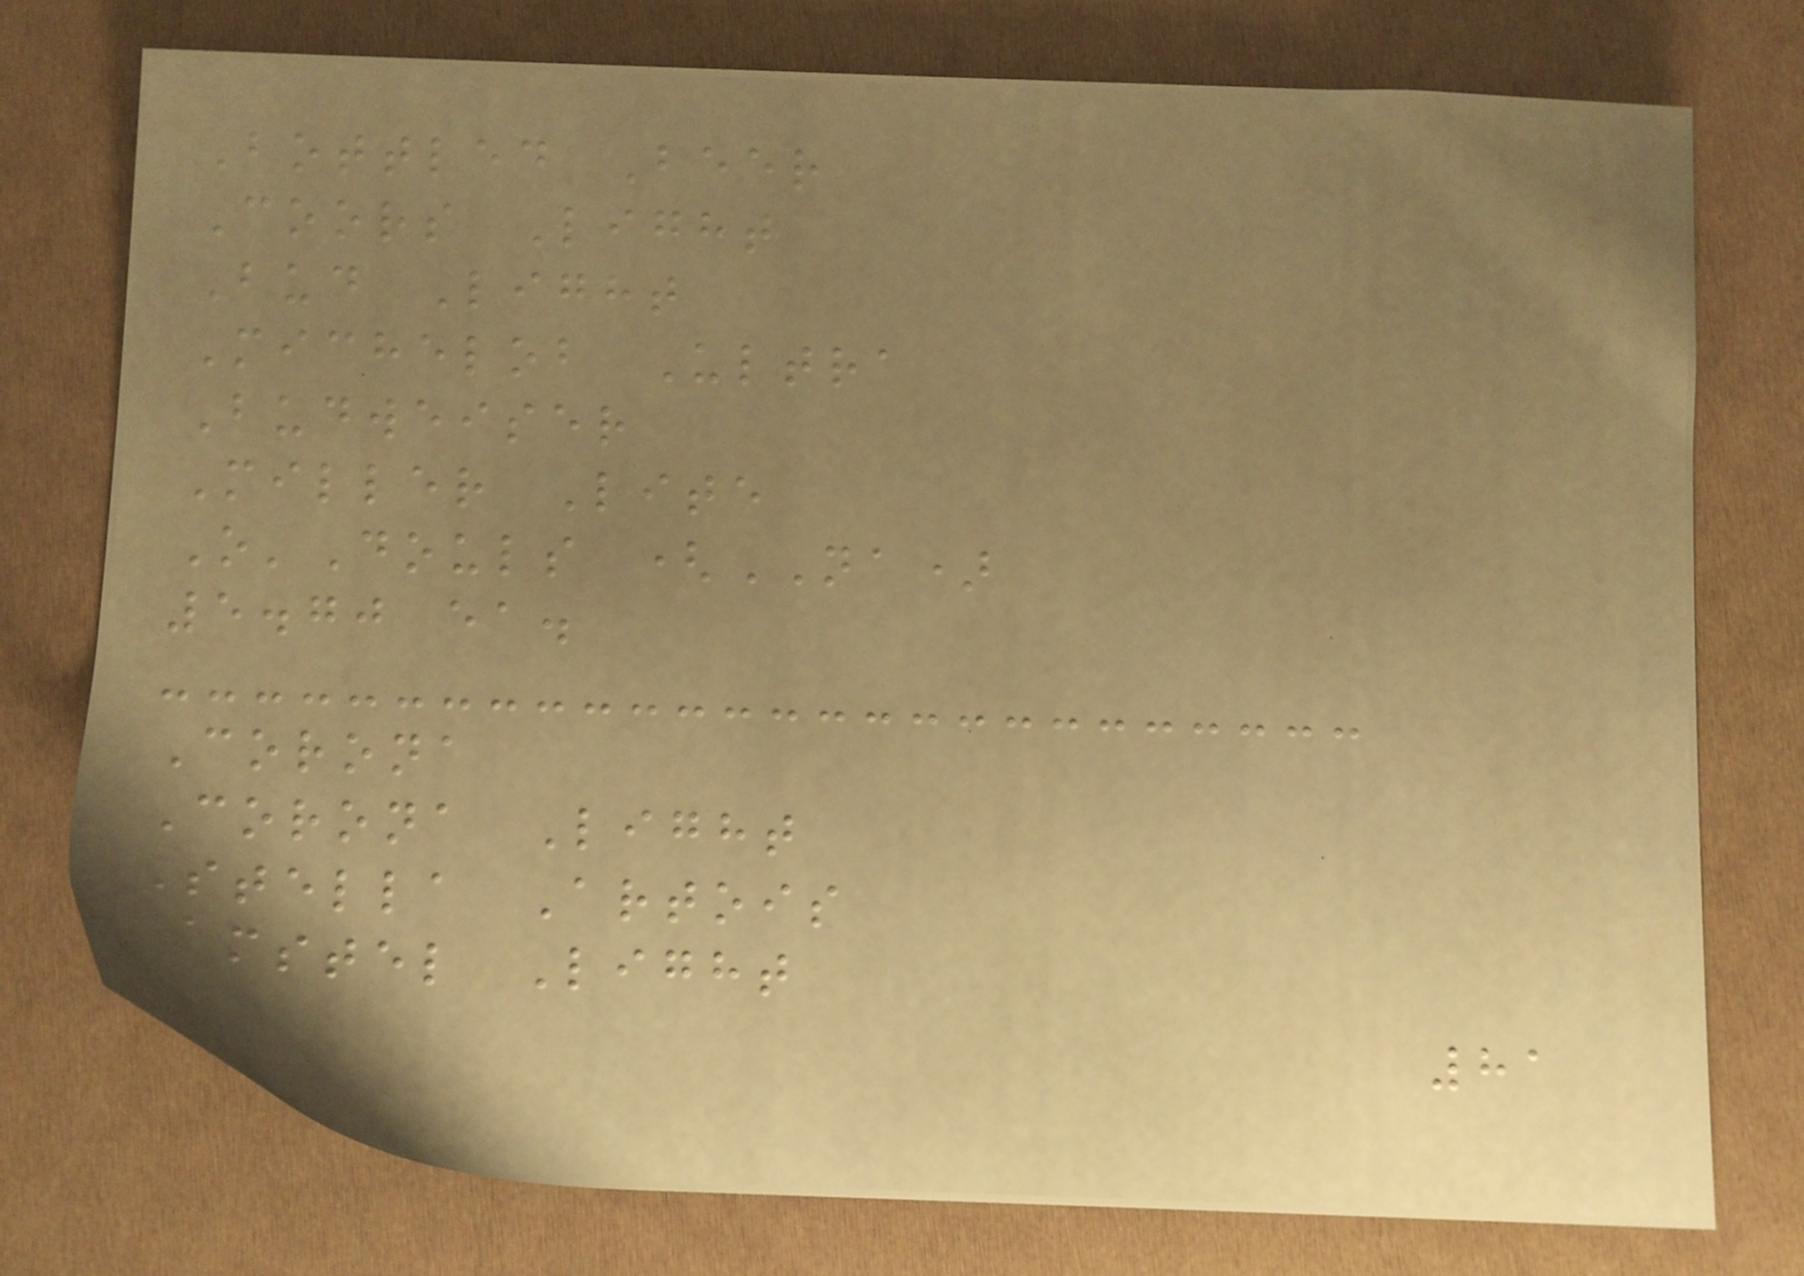Bottled Beer
Coors Light
Bud Light
Michelob Ultra
Budweiser
Miller Lite
O'Douls (NA)
5.70 ea.
Corona
Corona Light
Stella Artois
Amstel Light
81
